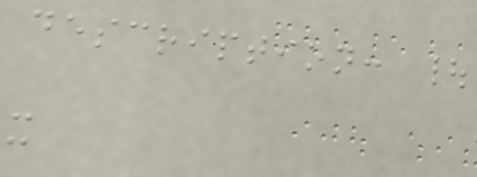description: |
x
